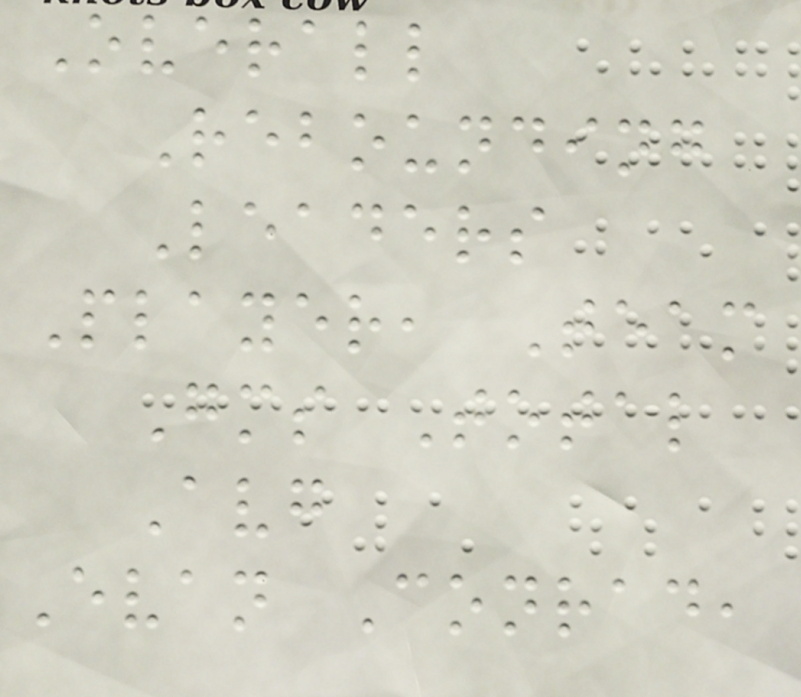Overall
Rebounding
Leaders
Player, Team
Gms Total
Avg
Evan Conrad,
